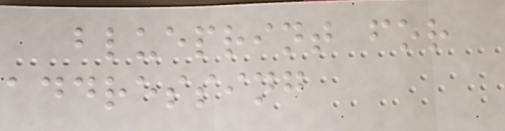blueprint for
addressing
